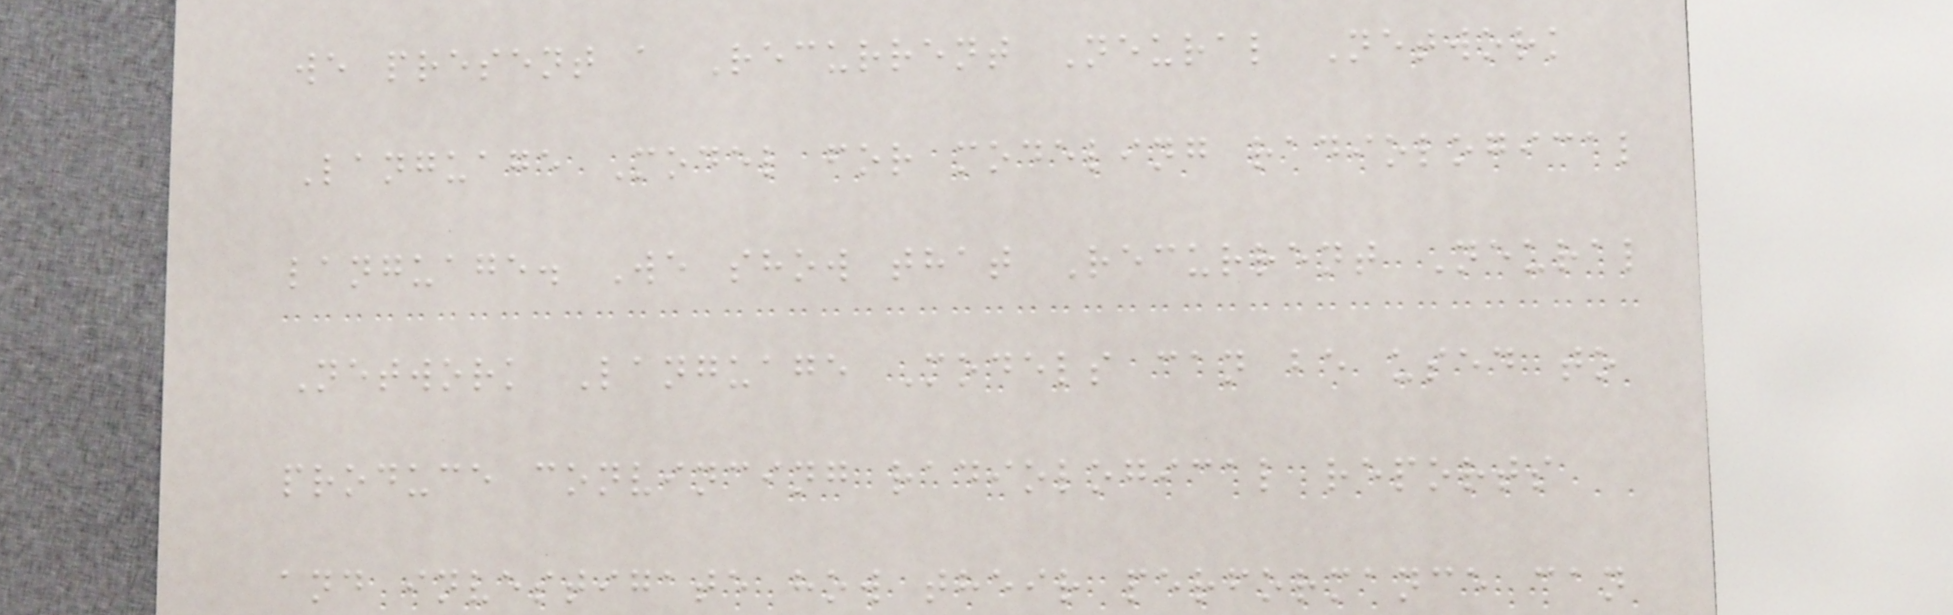we present a Recurrent Neural Network
Language Model for modeling radiological
language. We show that Recurrent Neural
Network Language Models can be used to
produce convincing radiological reports
and investigate how their performance can
